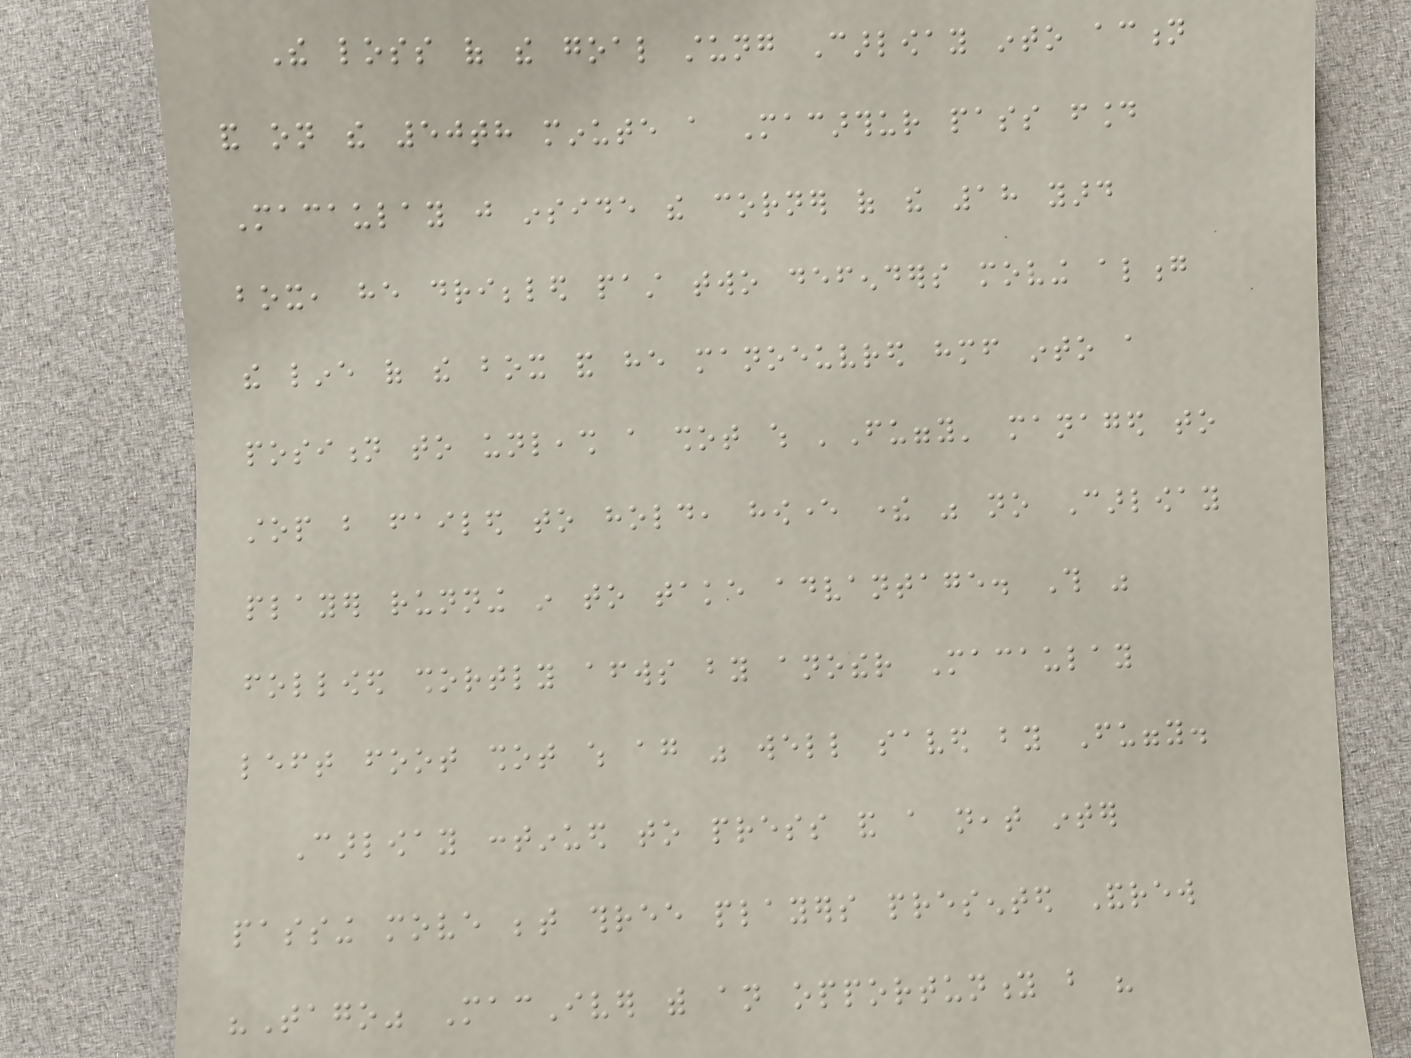The loss of the goal stung Carloway into action
and on the 50th minute a Macarthur pass found
Macaulay just inside the corner of the 18 yard
box, he dribbled past two defenders moving along
the line of the box and he manoeuvred himself into a
position to unleash a shot which 'Fuggy' managed to
stop but failed to hold, however there was no Carloway
player running in to take advantage. This was
followed shortly afterwards by another Macaulay
left foot shot which again was well saved by Fuggy.
Carloway continued to press and a neat inter
passing move between three players presented Andrew
"Tago" MacIver with an opportunity but his
